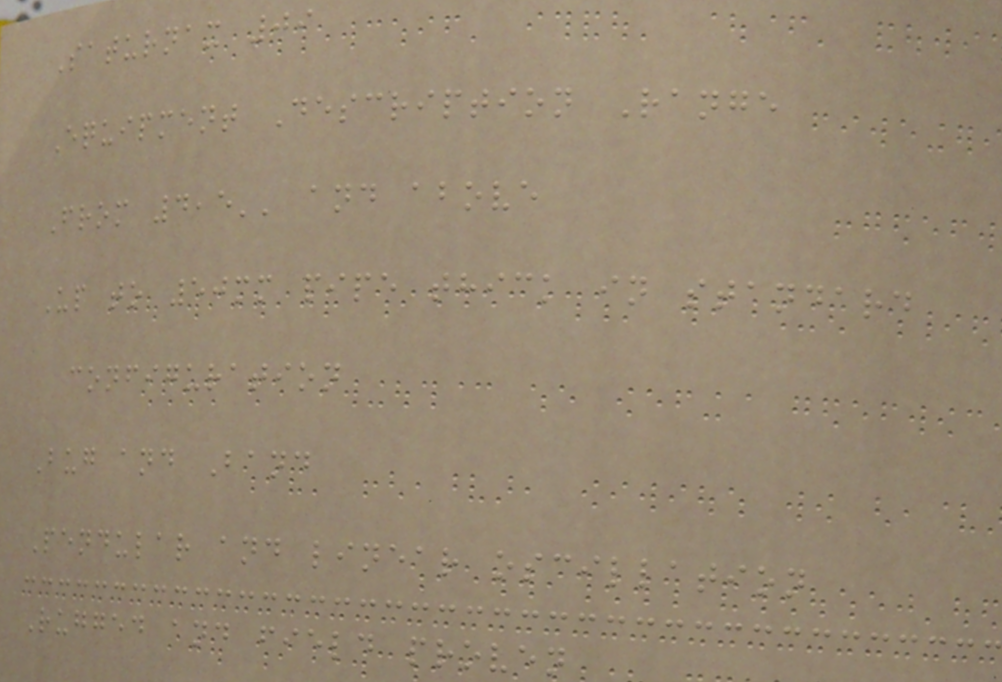Saturnax 09
Equipment Description Range
From 4,5'' and above
Up to 50mm pipe thick in standard
configuration
Bug and Band
Pendular and linear oscillation
Rugged and field proven
